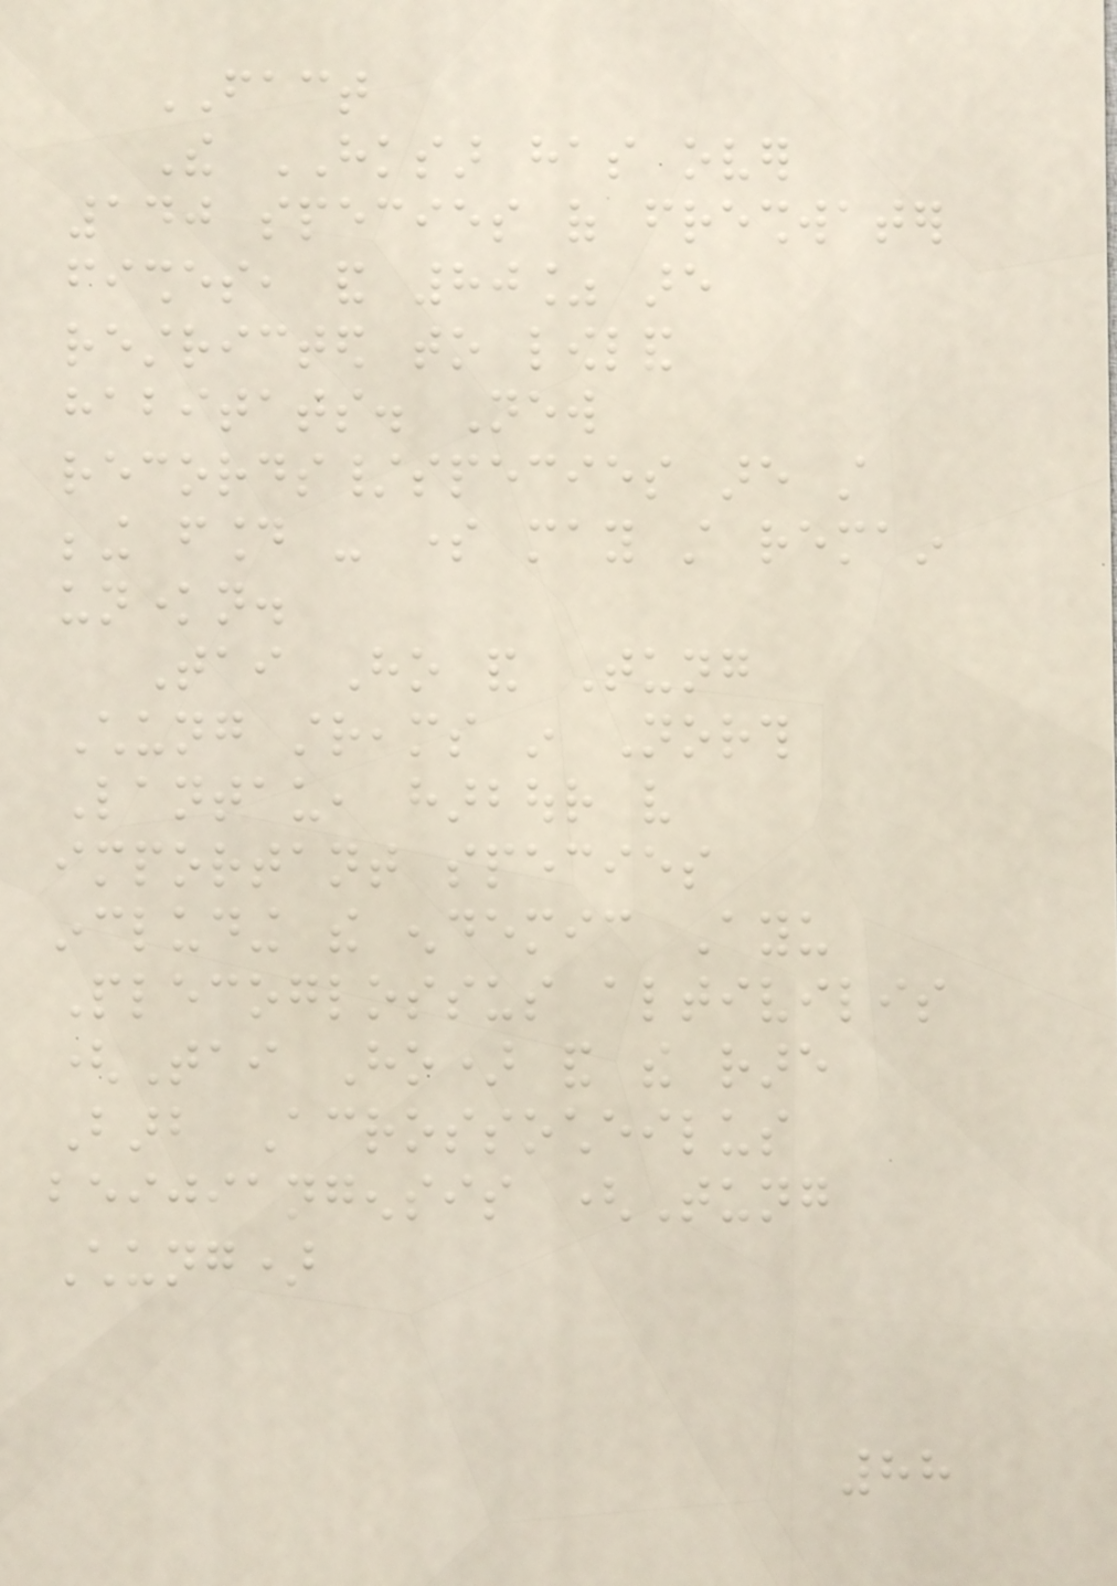FACT
The HKSAR has over
140 species of freshwater
fishes, and 80% are
restricted to lowland
habitats. New
records/species are still
being found - some may still remain
unknown.
Tai Ho and Tung
Chung streams in North
Lantau, harbour very
important species
including the endemic Ayu
Plecoglossus altivilis
(Tai Ho) and the rare
Barb Acrossocheilus
beijiangensis (Tung
Chung)
88
